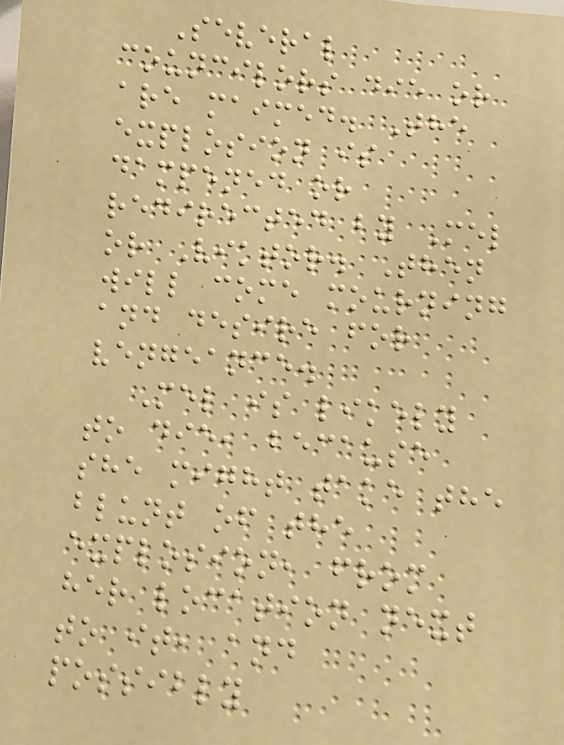Several
councilors die or
are maimed. The
explosion is
dampened or
redirected by Mel
or Viktor. Then
will come mourning
and desire for
vengeance.
Mel is likely
to die, because
she might take the
blunt of the
explosion, from
her location next
to it, and
possibly
